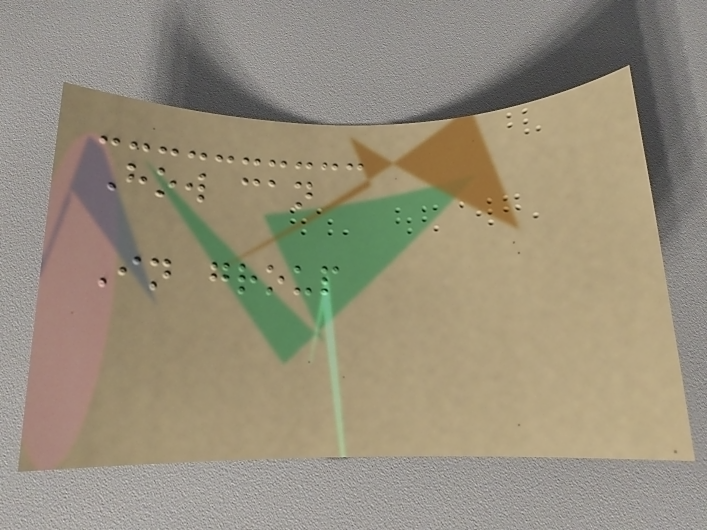How can
In group
